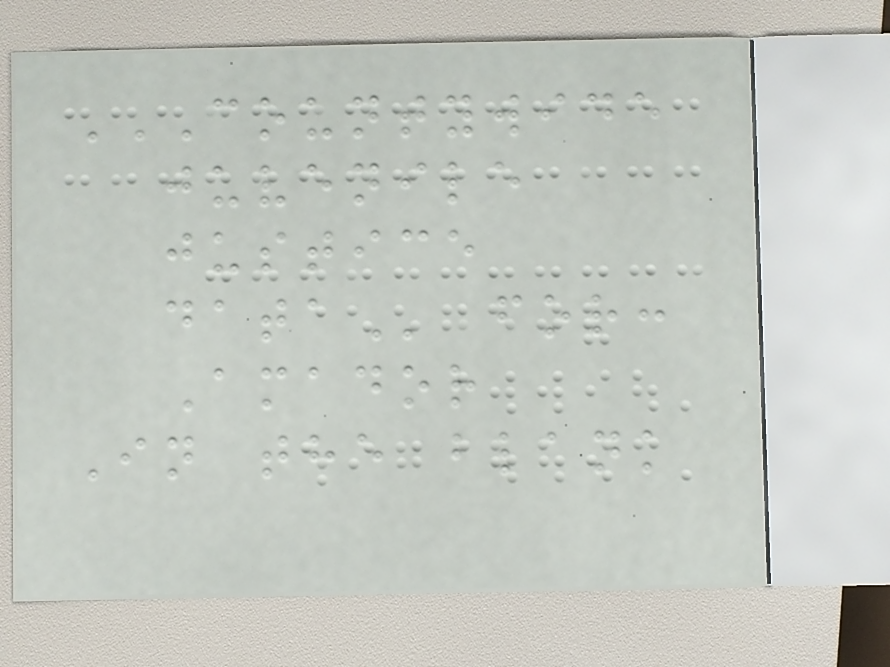COUNTYWIDE
JUVENILE
JUSTICE
DATA for:
Amador
In the blank
